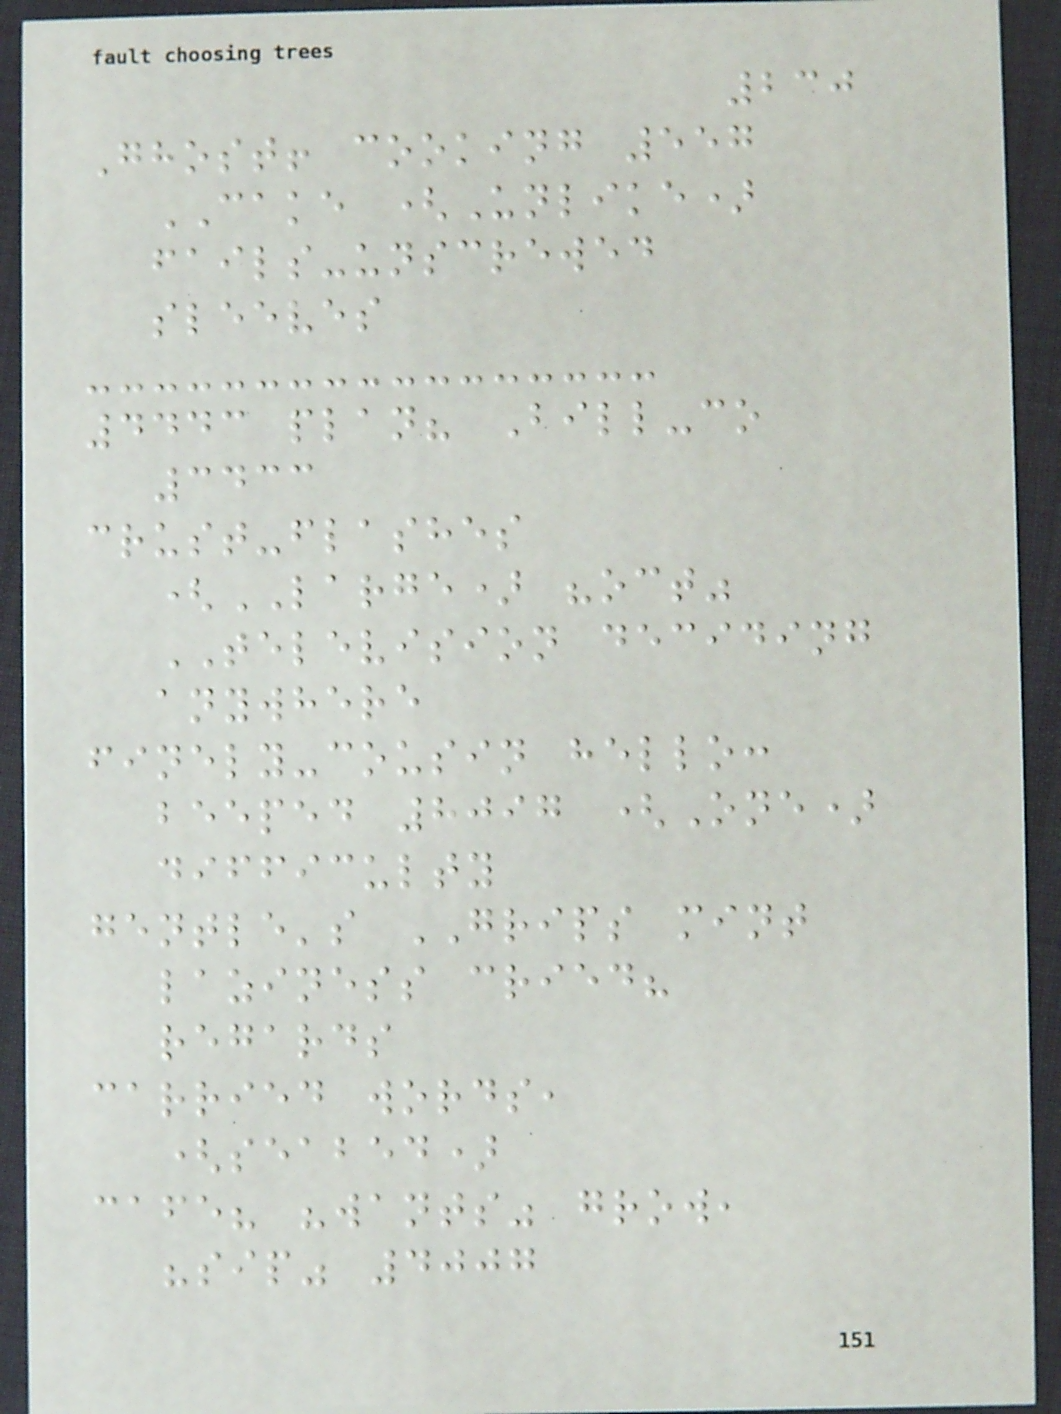230
Ghost! cooking 557
CAKE (Unlike)
fails-unscrewed
sleeves
4443 plan? Bill-co
3433
crust-flashes
(LARGE) "oct"
TELEVISION deciding
anywhere
finely-cousin hello:
beeped 8097 (One)
difficulty
gentle's GRIPS mint
laziness cried?
regards
carried words,
(seabed)
cafe? "wants" grow,
"sip" 4007
